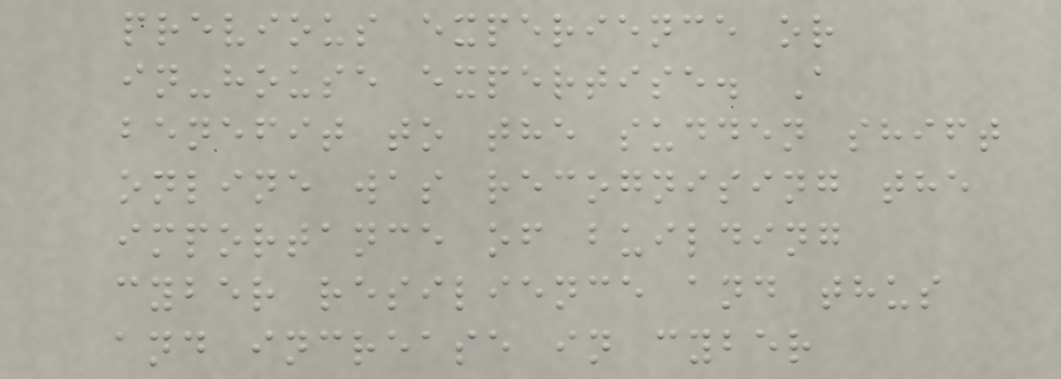previous experience or
in-house expertise. A
benefit to the sudden shift
online was recognising the
importance of building
cyber resilience and thus
and increase in cyber
